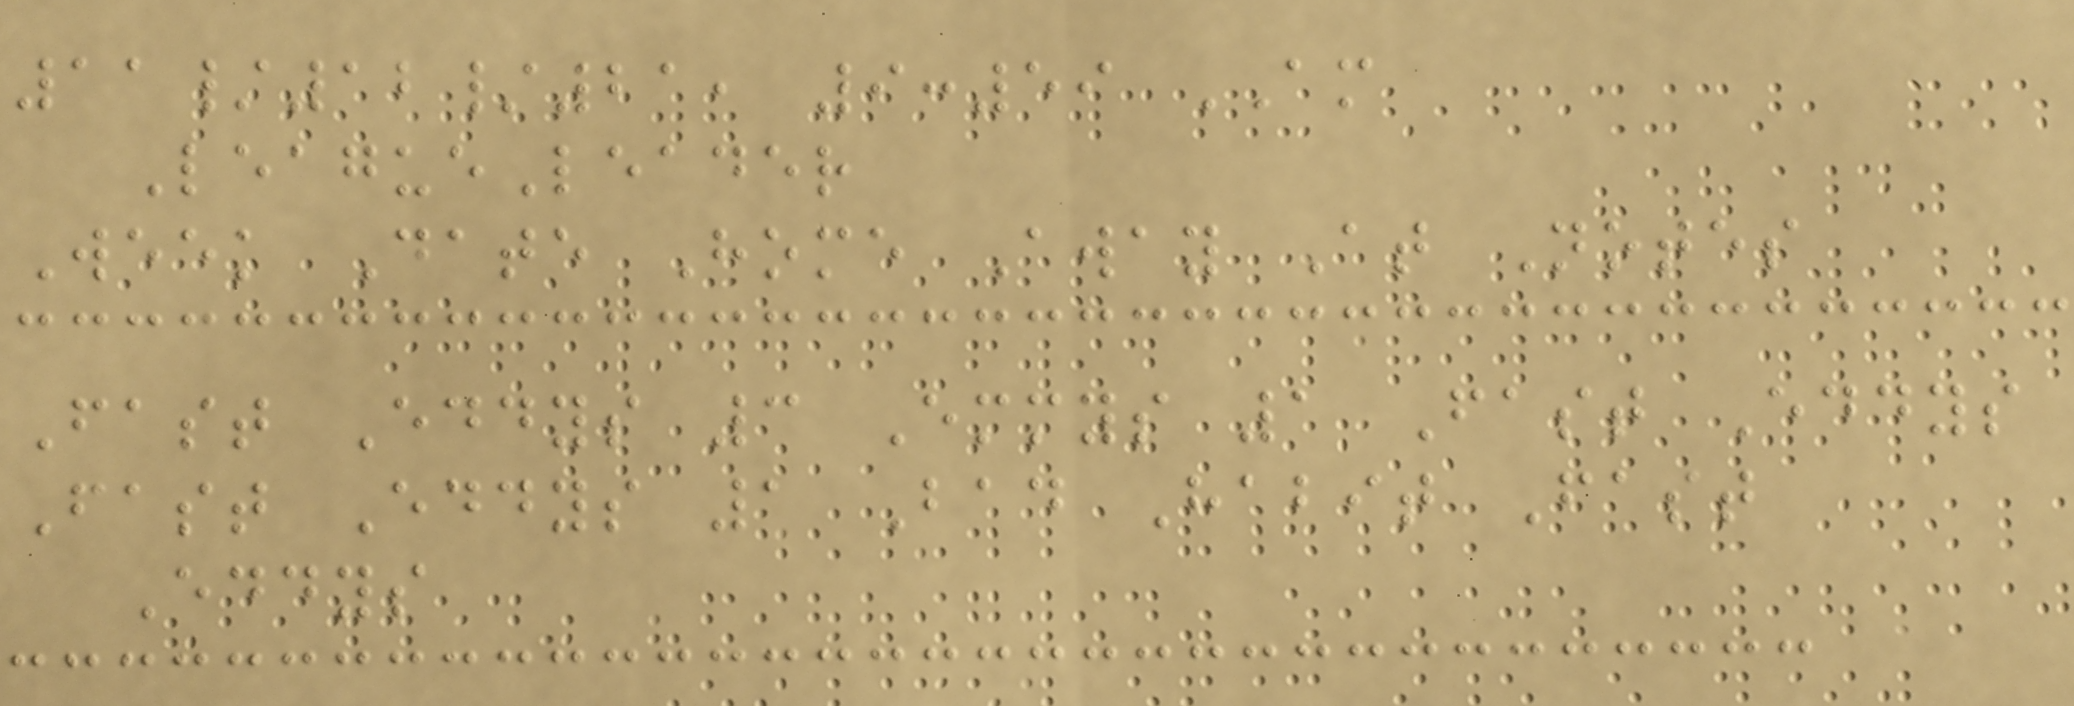11/12/21, 9:59 AM
LeagueLeader
Week Date Home Away At Notes
Fast Eddys 3 Emmys 1 Fast Eddys
Fast Eddys 1 Bad Habit Fast
Eddys
